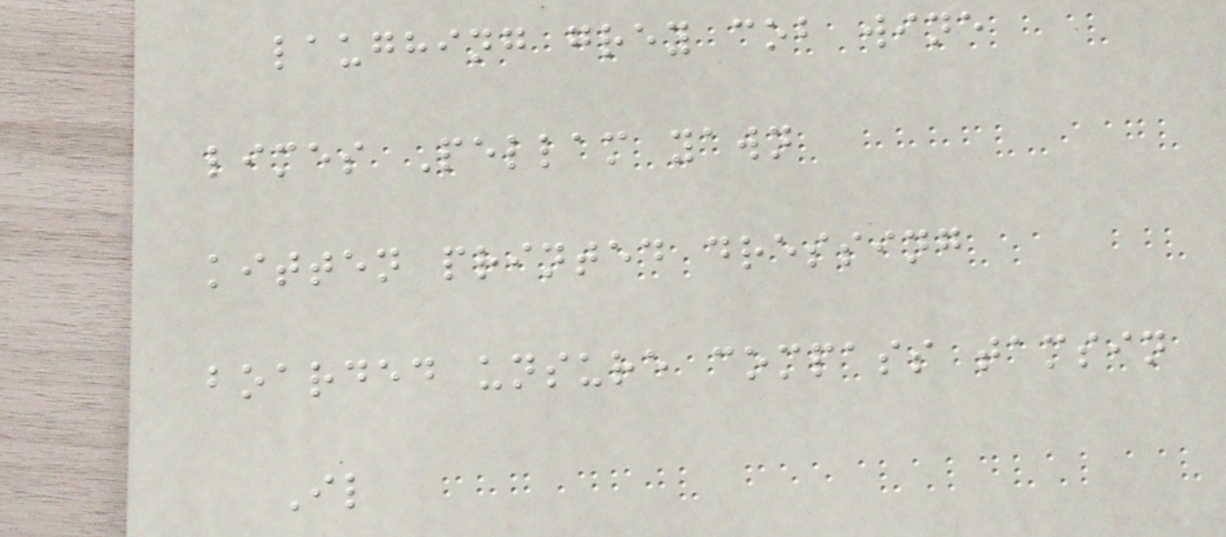laughing grey cob wine
limes Pellam yawn
kitten printed dressing
boarded unsure compass tamsin
Il
